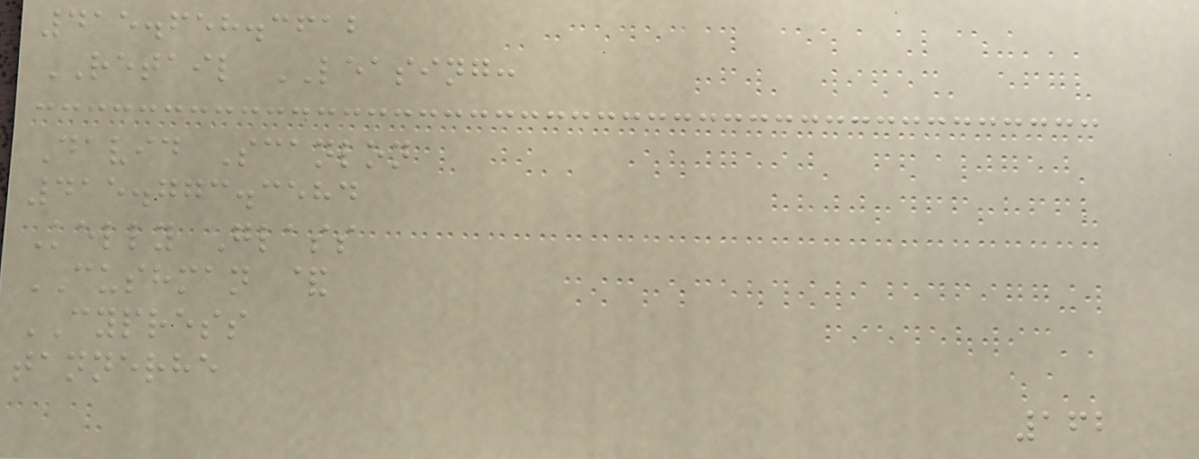415.658.3612
RETAIL LEASING:
David Scanlon
415.773.3584
Kelly Glass
CUSHMAN &
CYPRESS
tannerhe
162
